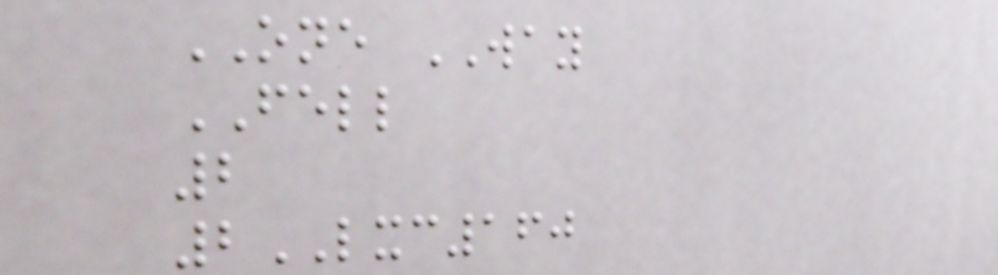ONE WAY
FELL
2
2LXC160
